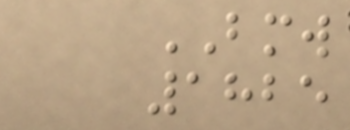BMW
1825
